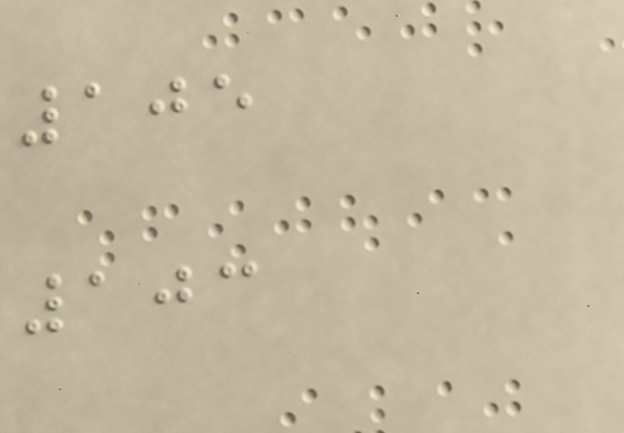105
103
